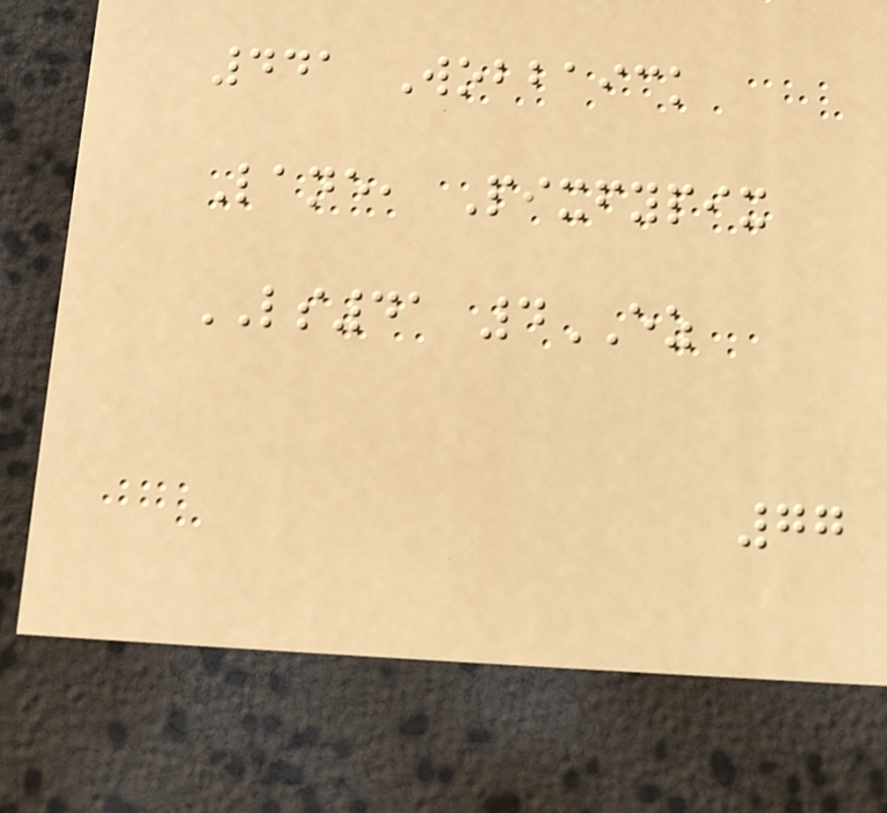441 Wobbaick
Lane, Pixfypix
LS41 4EZ
77
